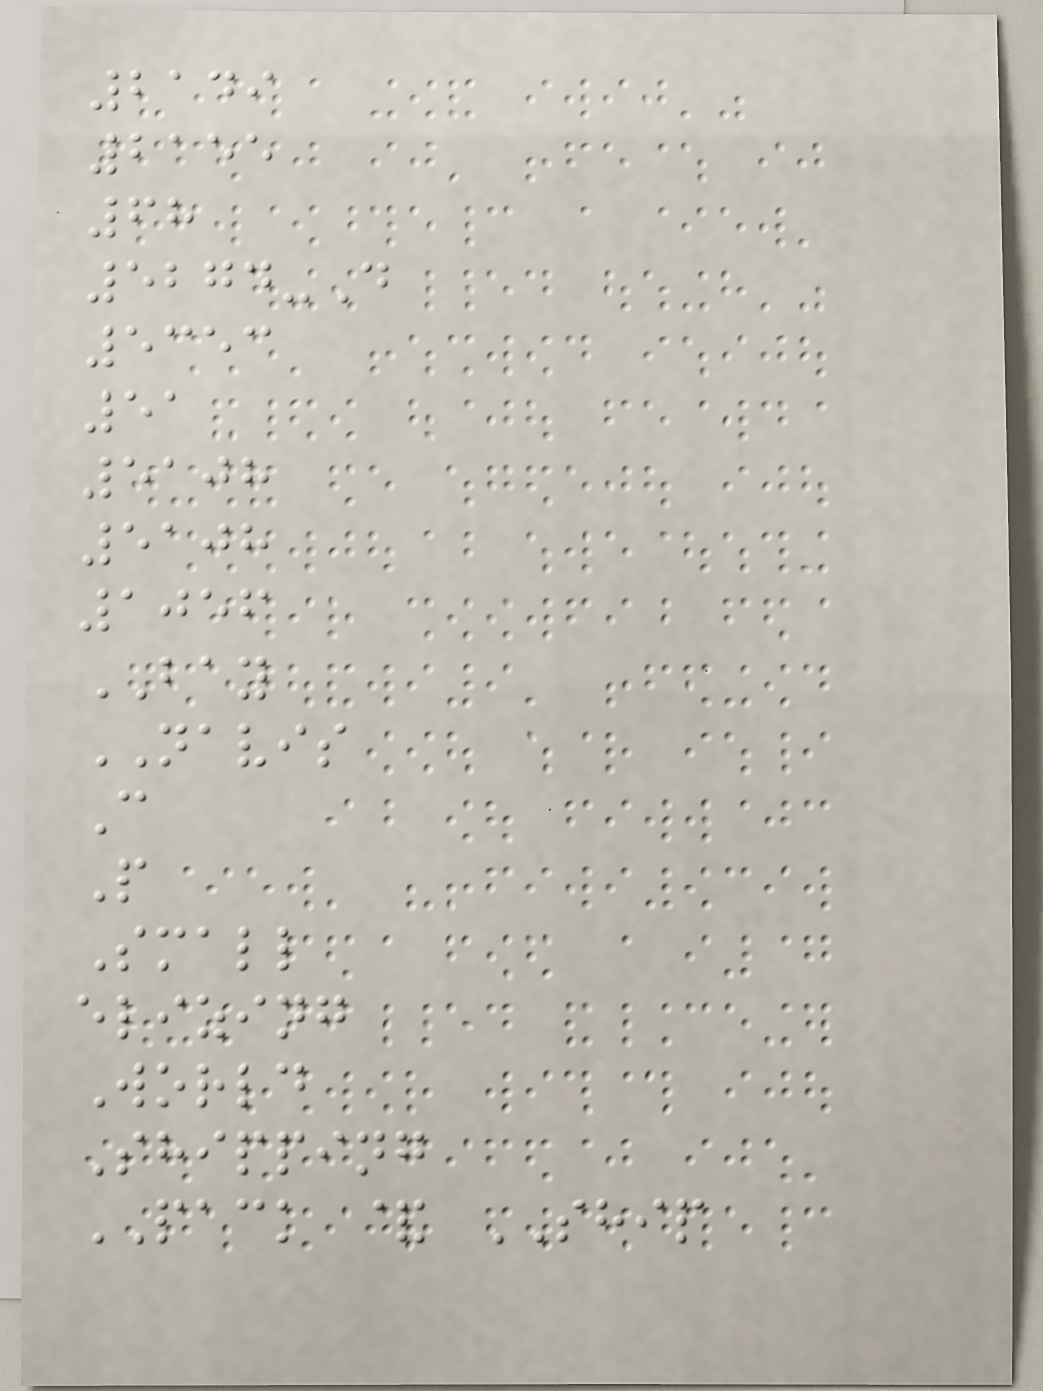2149
2155
68
5274-D
5353
51
5108
5108
1056
BAY
NAVIS
C
P
Small
elizing
World
Shipping
PACK & SHIP
